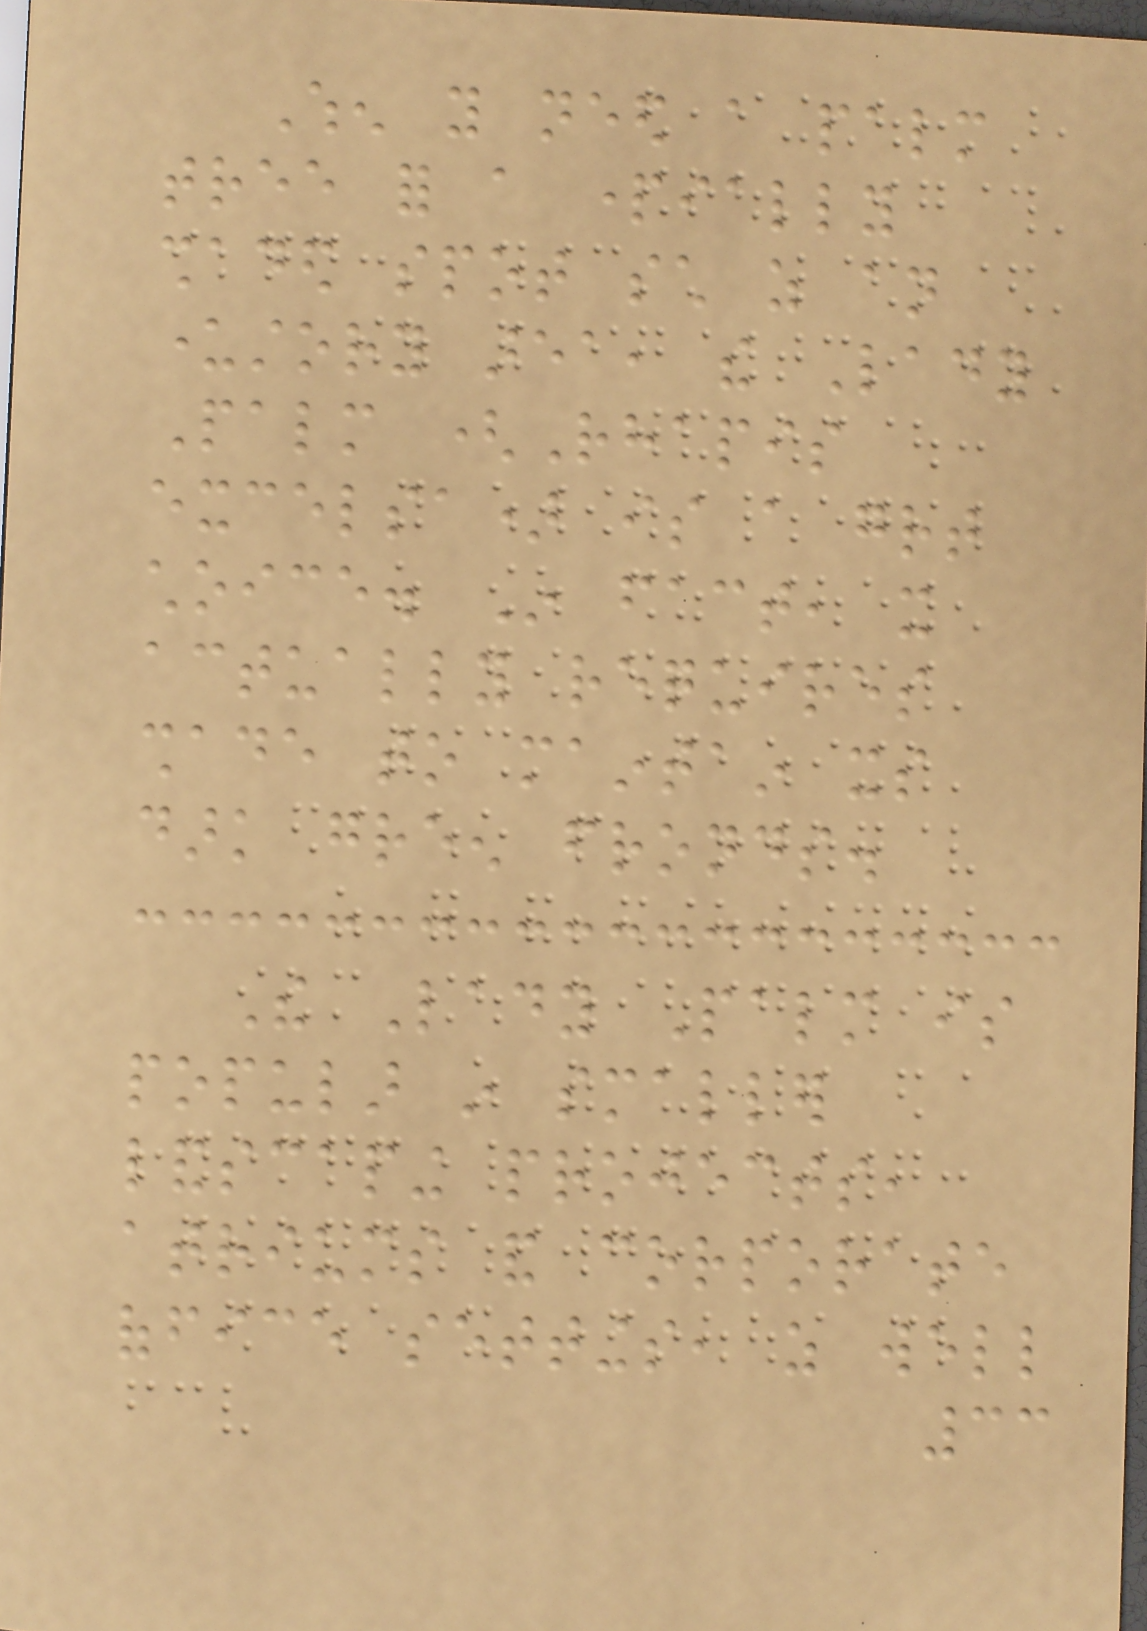When you need a palm
tree for a partially
shaded spot such as an
understory area, the Lady
Palm (Rhapis
excelsa) is a great
choice. In fact, it
actually requires
shade to maintain its
dark green fronds.
The Lady Palm is
popular in smaller
landscaping projects,
atriums and corporate
office settings, as well
33
